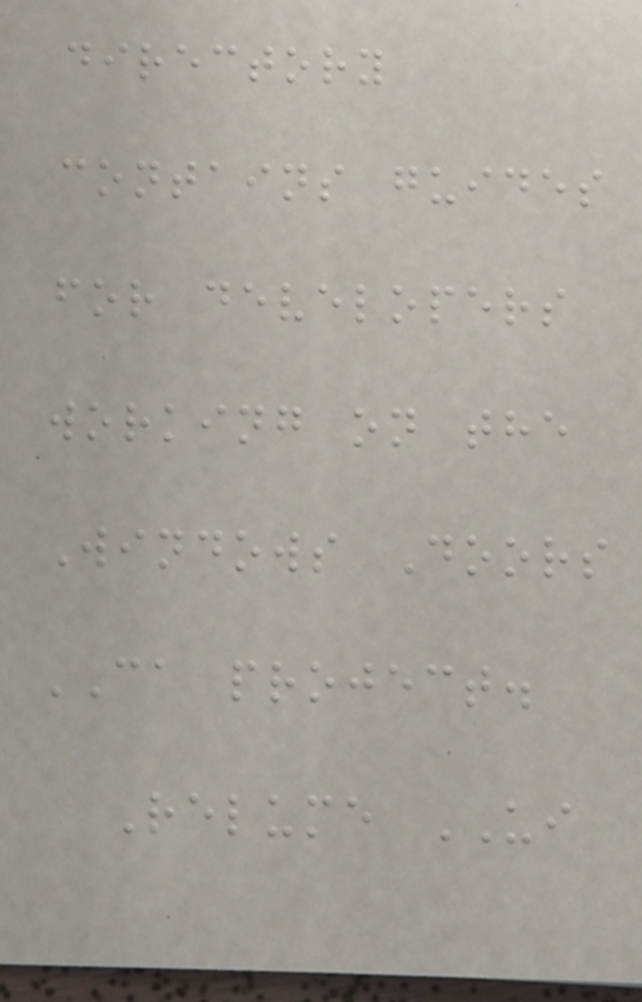directory
contains guides
for developers
working on the
Windows Doors
CA project.
Relume UI
